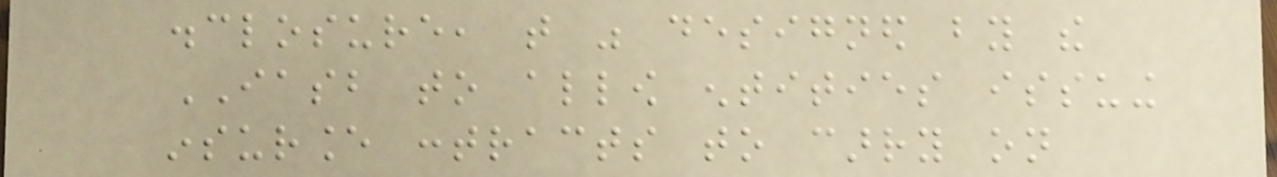disclosure, that was designed by the
IASB to allow entities issuing
insurance contracts to carry on
